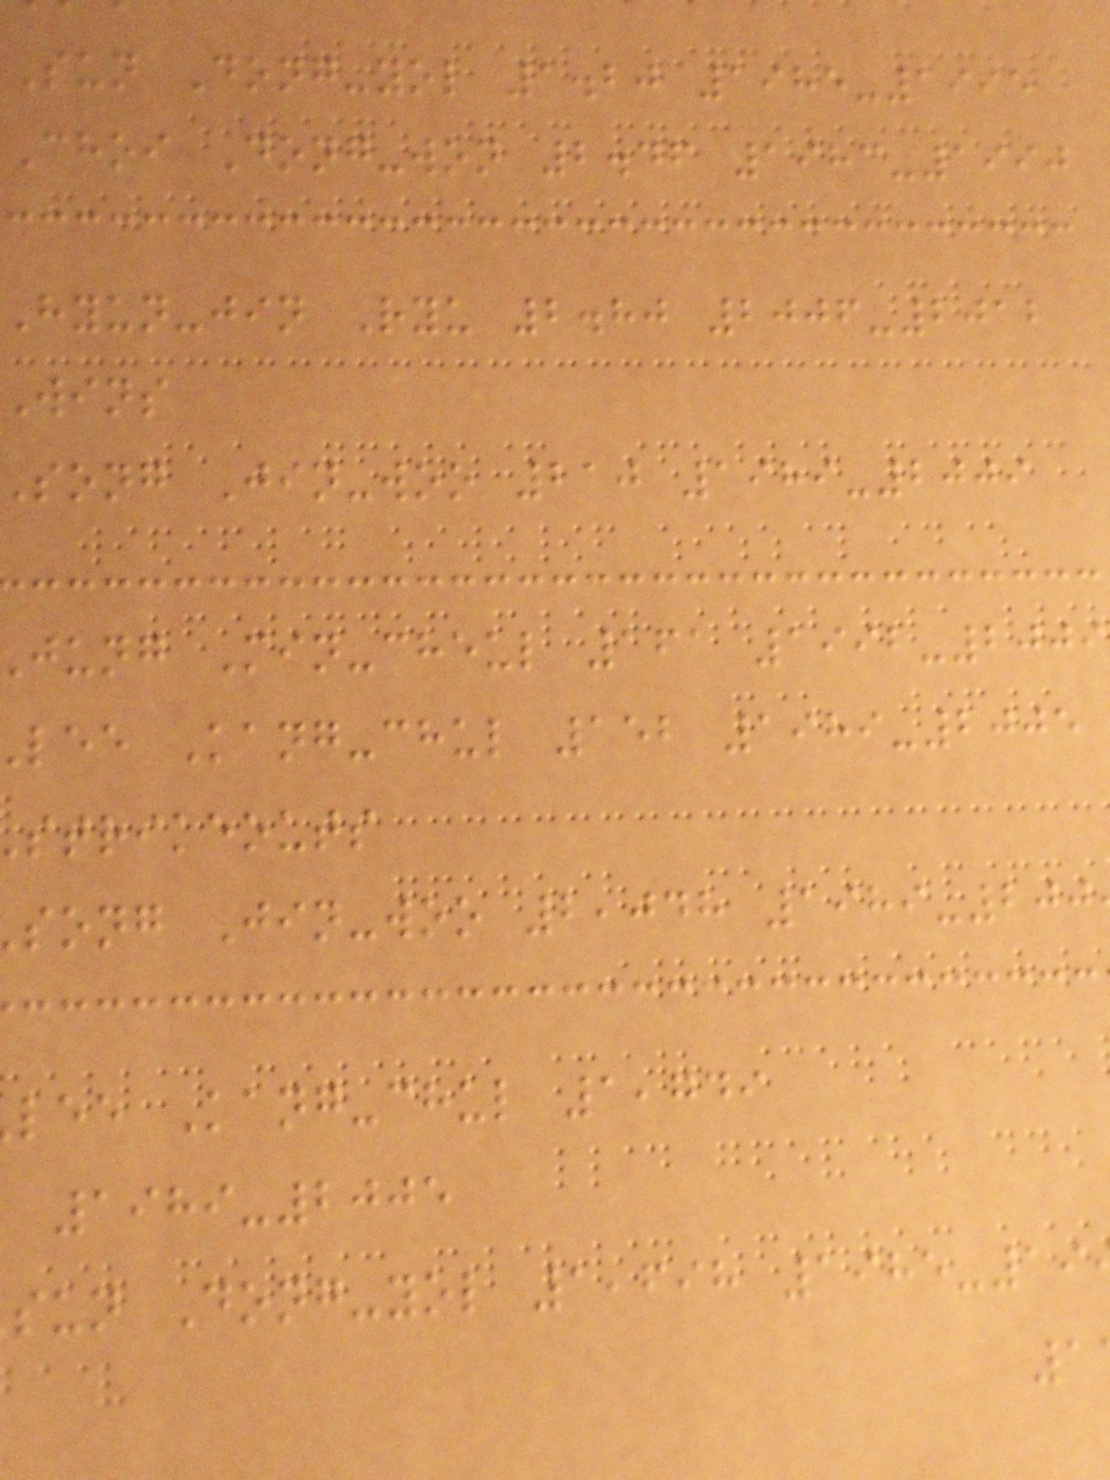Sun Dong-yol 1.20 1985-1995
Choi Dong-won 2.46 1983-1990
Hyun-jin Ryu 2.80 2006-2012
Wins
song Jin-woo 210 1989-2009
jung Min-cheul 161 1992-2009
lee Kang-chul 152 1989-2005
strikeouts
song Jin-woo 2,048 1989-200
lee Kang-chul 1,749
1989-2005
sun Dong-yol 1,698 1985-19
